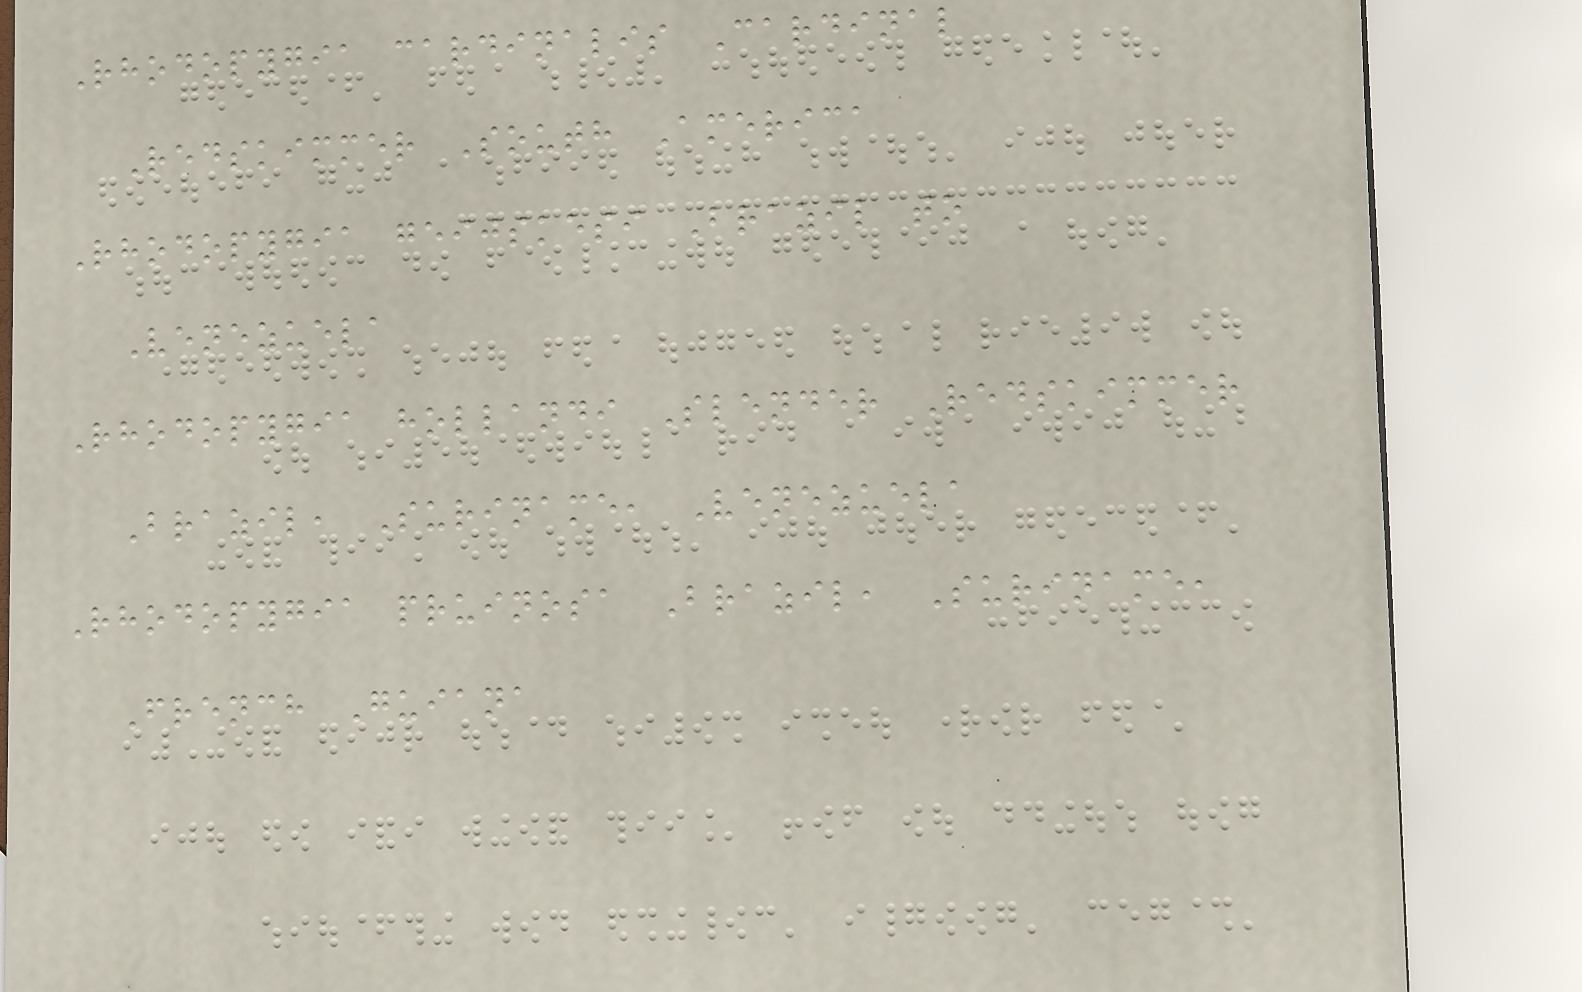Rhodopygia cardinalis Cardinal
Redskimmer South America
Rhodopygia geijskesi Brazil to
Venezuela
Rhodopygia hollandi Slender Redskimmer
Brazil, Suriname, Venezuela
Rhodopygia pruinosa Brazil, Suriname,
French Guiana
